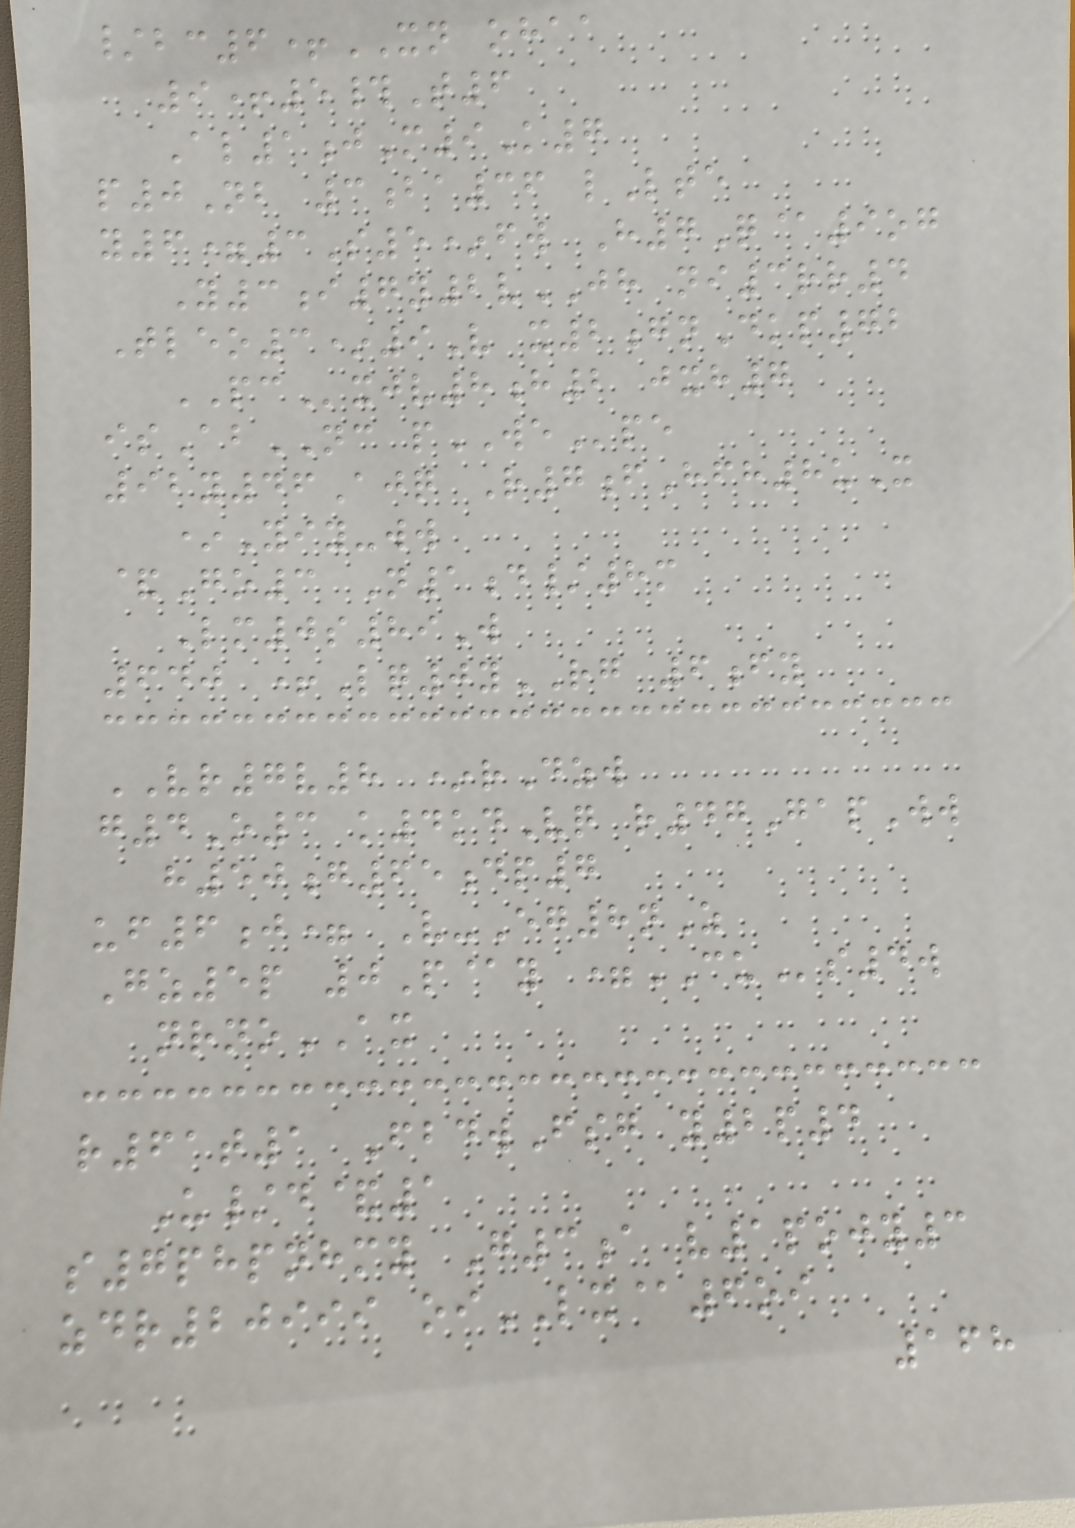/bc6+XN ohaa
9+5#T6
Al1jM9K7
p0Nb 3ba36 lLte
y6=3S5*fw H7Q@9og
Y3i7y2vJH ni3rr4
Tleo3*9V x2gnDkp72
PCxjv8h2 jxh7
isAbNC pWEpe
92y46Ajq R7fHfh8uX
*Yiy-ww
&Go3 N1d/8m
Lm0s89W
640 +Lq0yRG 6fy
VR7v8 *rDzw
g4O3 k4kdVq r47GapWw
h50g65dp7
uf6j= V-Eg8nZ
Gz5p 0P@y =CUs4w
nrnoAX
r61t1 FbdwFsg y2p4
U/d&1
s7phpnhmy G3a v1pojy3
zdr20999 oiLX@6oi
168
